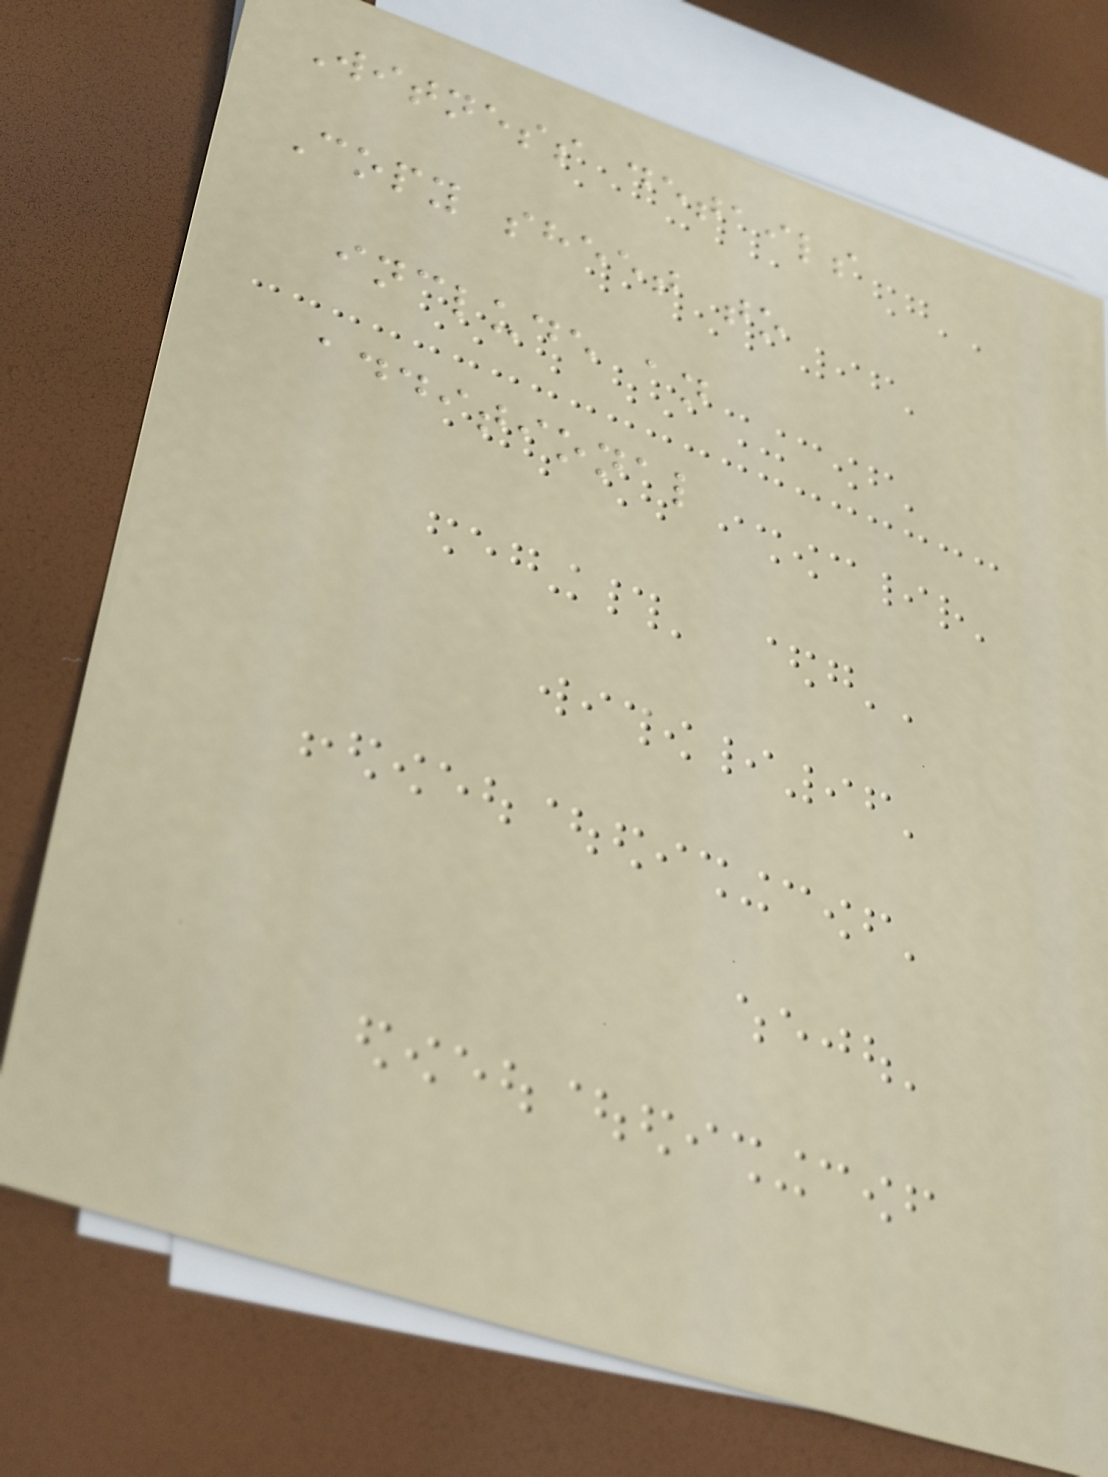Witness details
Copy sheet to
include an
additional
